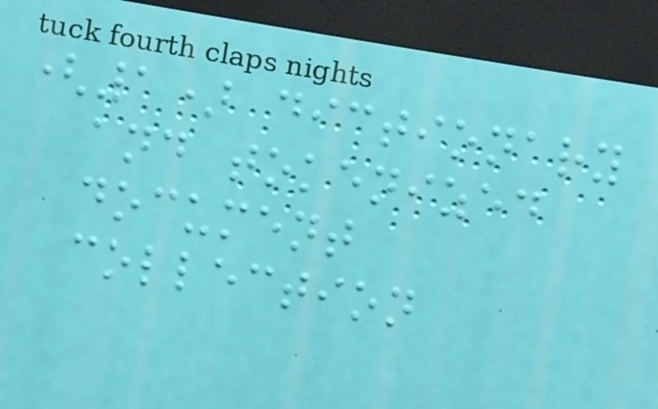(1) dictionary
and tokenized
document
collection
